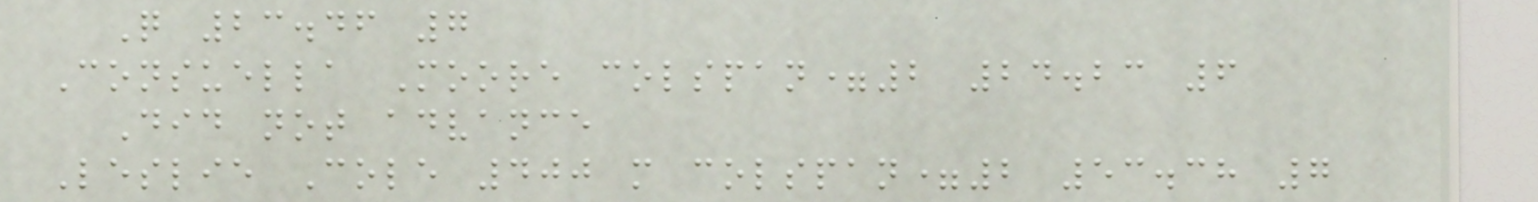Q 23.46 7
Consuella Moore colspan=2 24.23 6
Did not advance
Leslie Cole 400 m colspan=2 53.38 7
